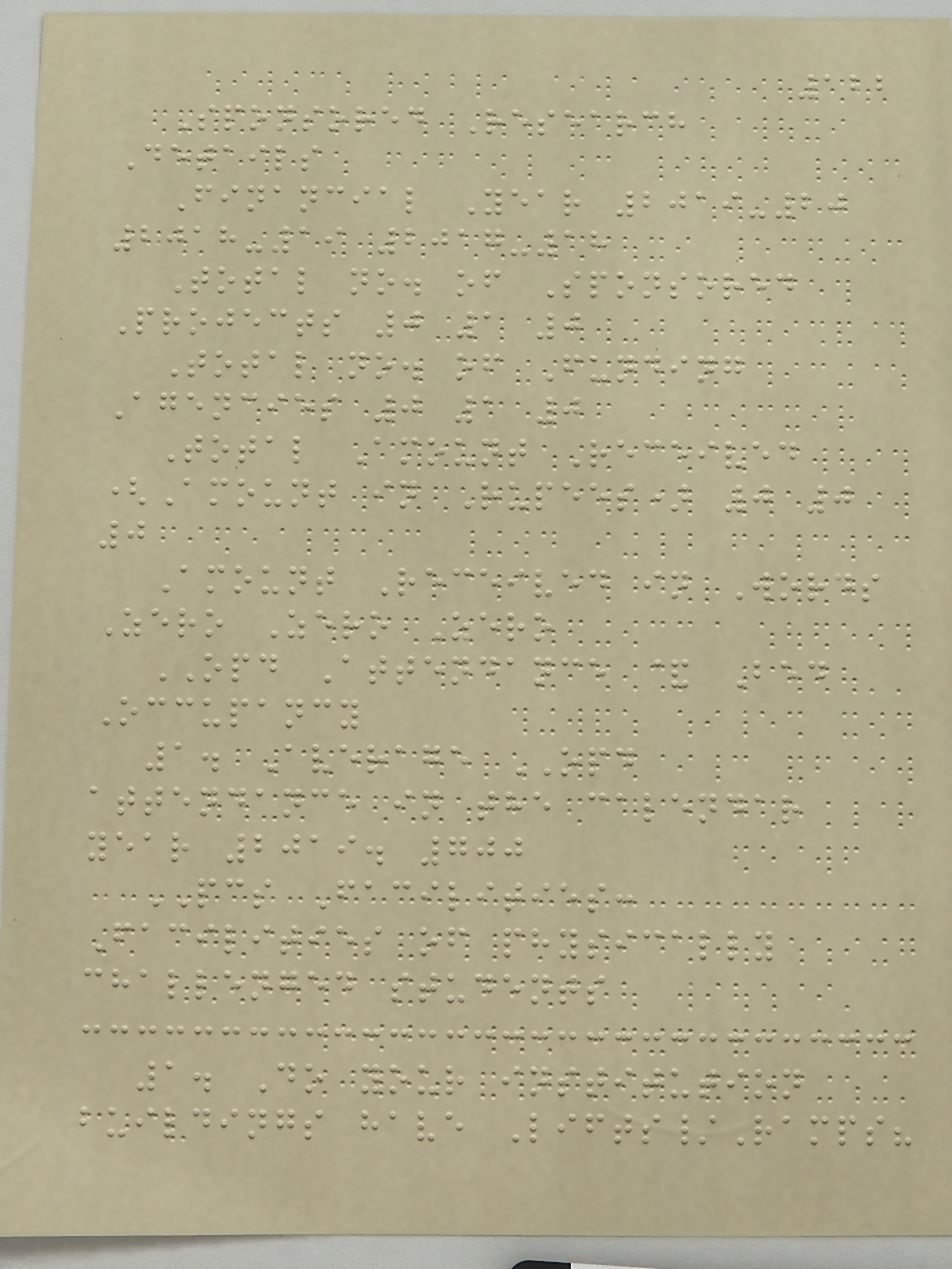122
Sponsored Research
Details
Financial Year 2019-20
2018-19 2017-18
Total no. of Sponsored
Projects 0 1 0
Total no. of Funding
Agencies 0 1 0
Total Amount Received
(Amount in Rupees) 0 0
0
Amount Received in Words
Zero Zero Zero
OPD Attendance & Bed
Occupancy
1. Average OPD
attendance in the calendar
year 2019. 700
PCS Facilities:
Facilities of physically
challenged students
1. Do your institution
buildings have Lifts/Ramps?
